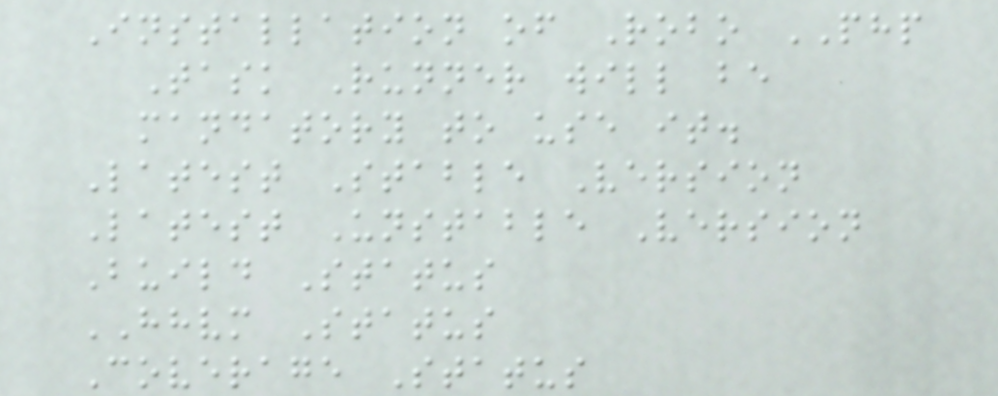Installation of Robo PHP
Task Runner will be
mandatory to use it.
Latest Stable Version
Latest Unstable Version
Build Status
HHVM Status
Coverage Status
